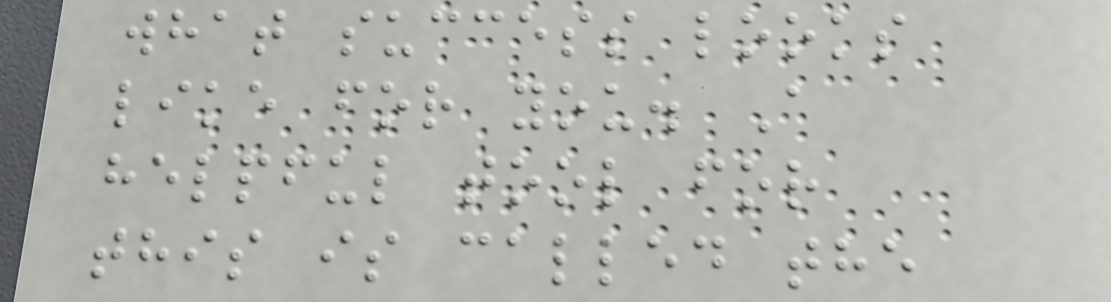what success looks
like for you. A
helpful tool for
this is called the
